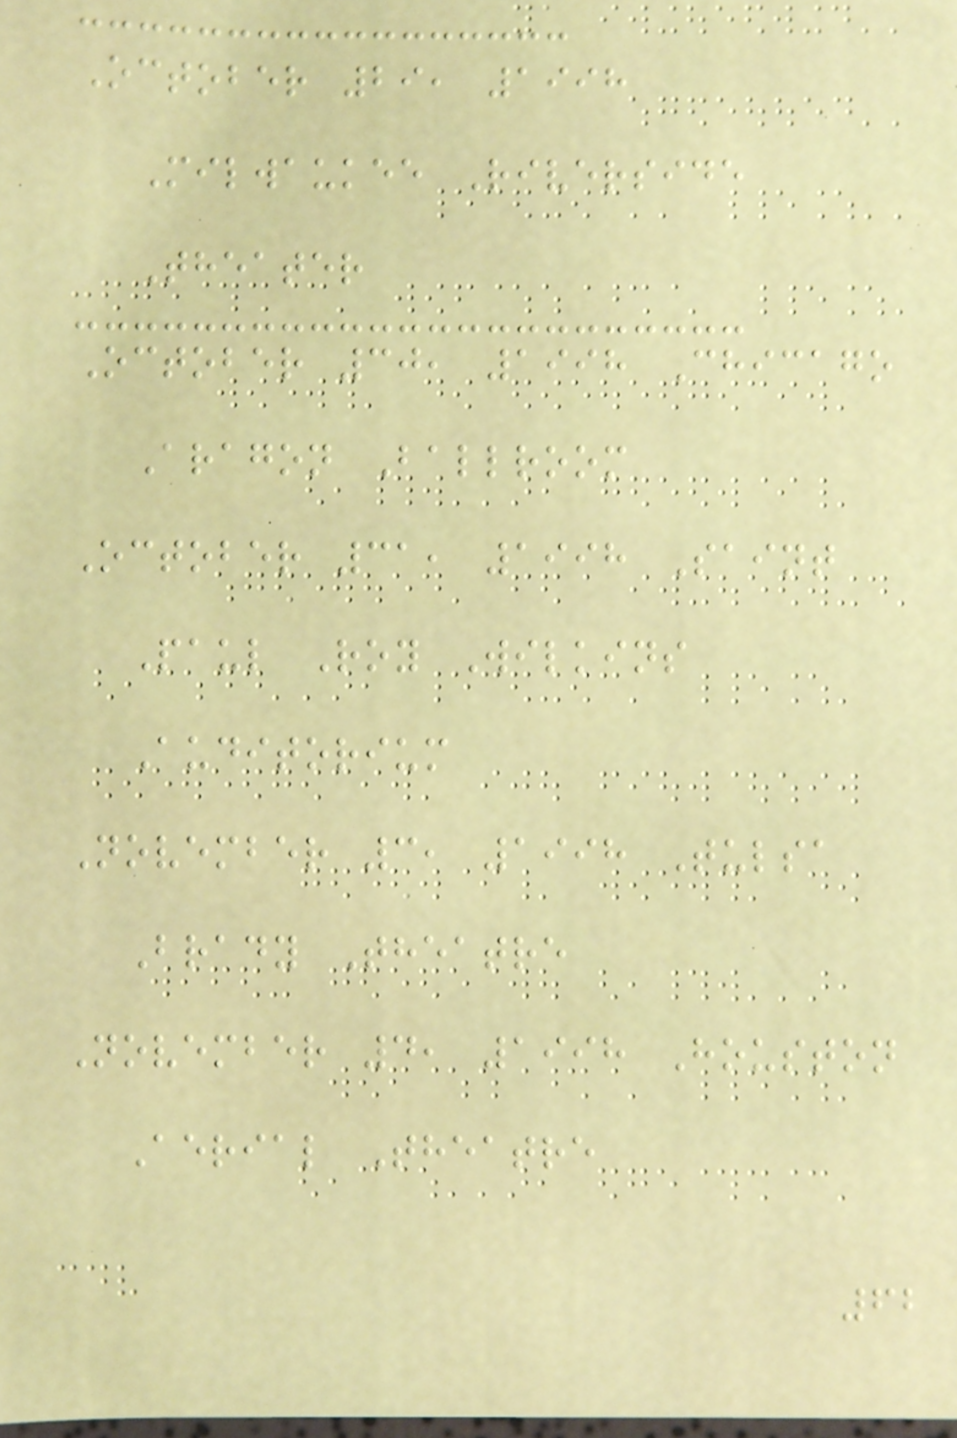October 29, 1998
Milwaukee Riverside
Theater
October 30, 1998 Chicago
Aragon Ballroom
October 31, 1998 Saint
Paul Roy Wilkins
Auditorium
November 3, 1998 Tulsa
Brady Theatre
November 4, 1998 Houston
Aerial Theatre
62
